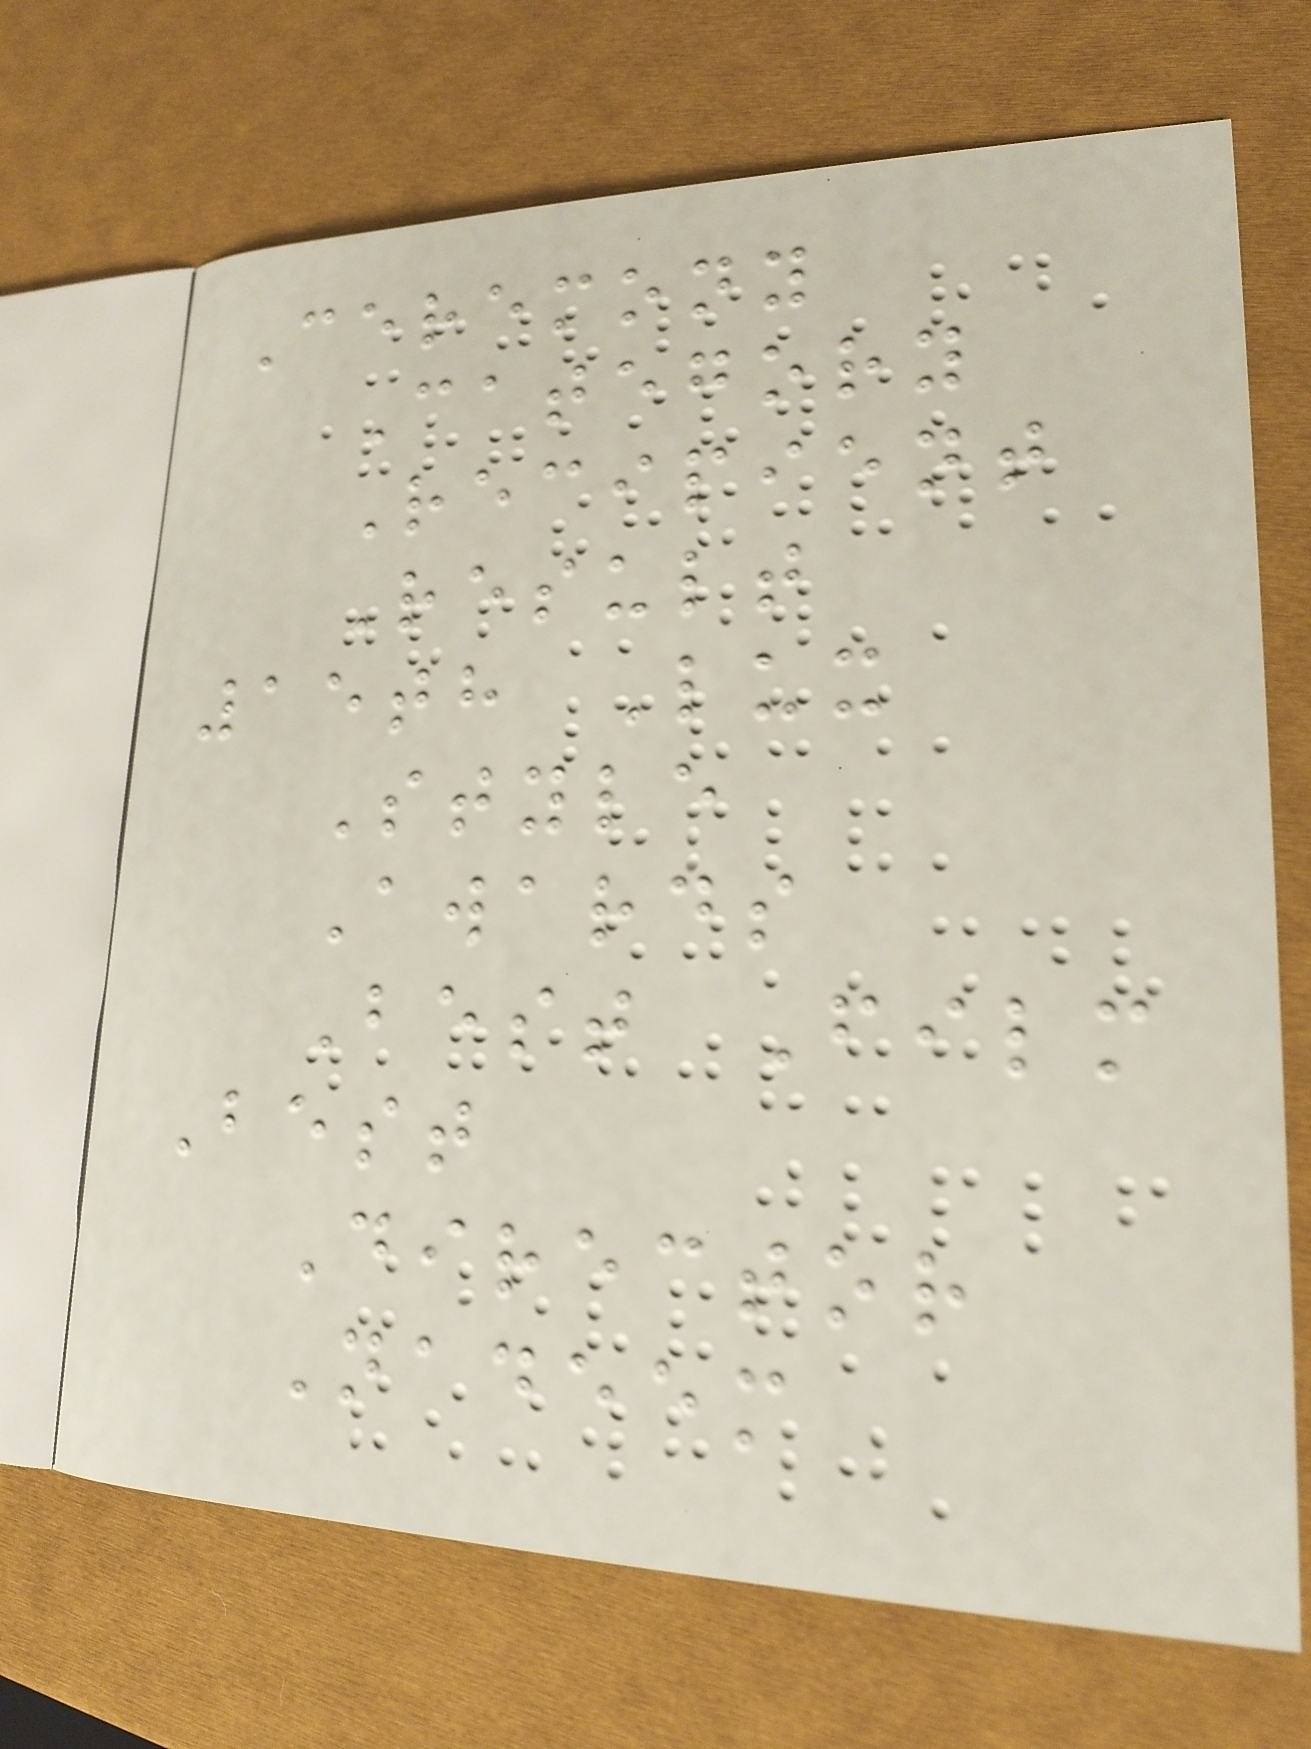Ceremony
Category
Recipient
Result
15th Lux
Style
Awards
Best Film
Best
Director
Nadeem
